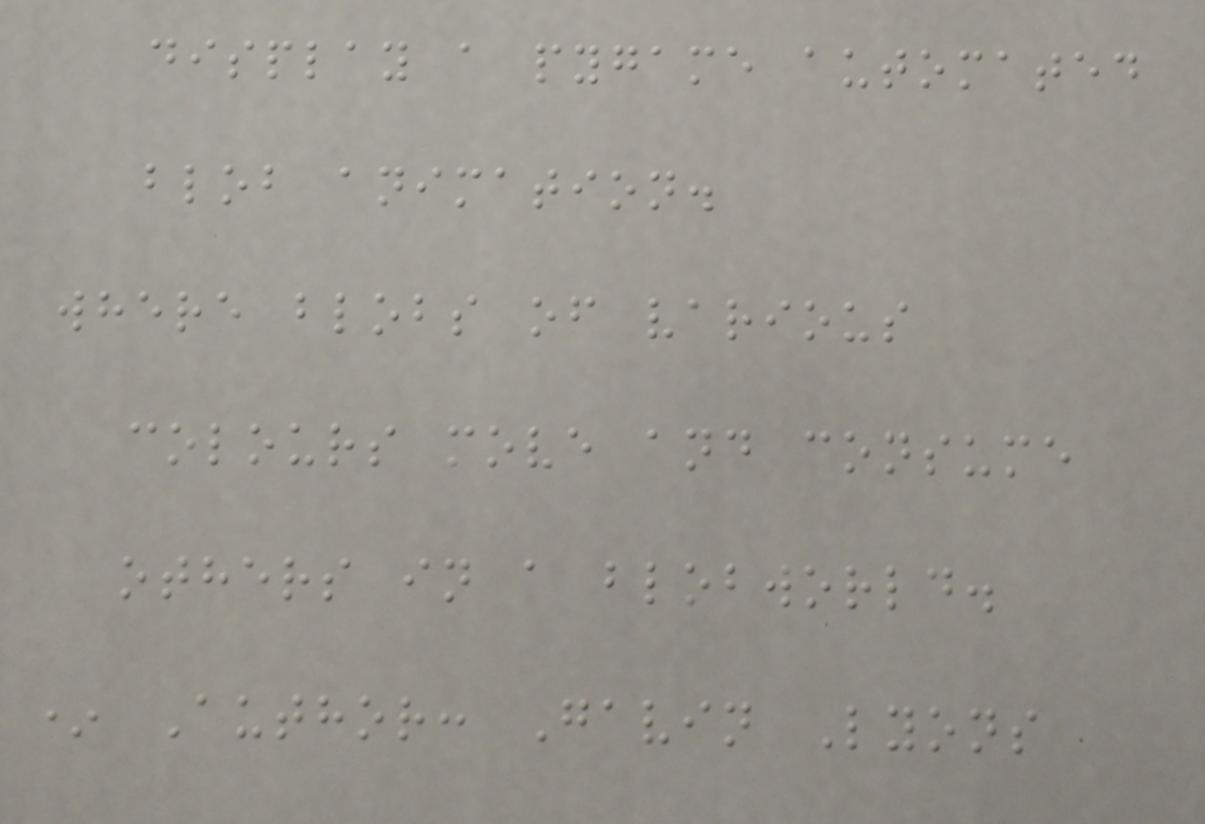display a pygame automated
blob animation.
where blobs of various
colours move and consume
others in a blobworld.
* Author: Gavin Lyons
